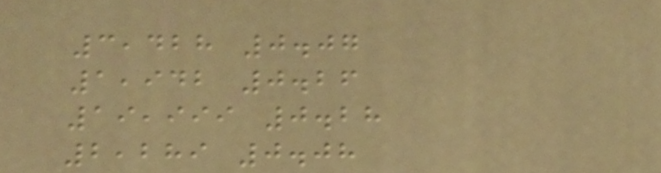3,428 0.07
1,942 0.26
19,999 0.28
2,289 0.08
